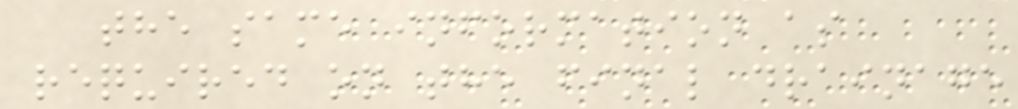the same information as
required on the final drainage
